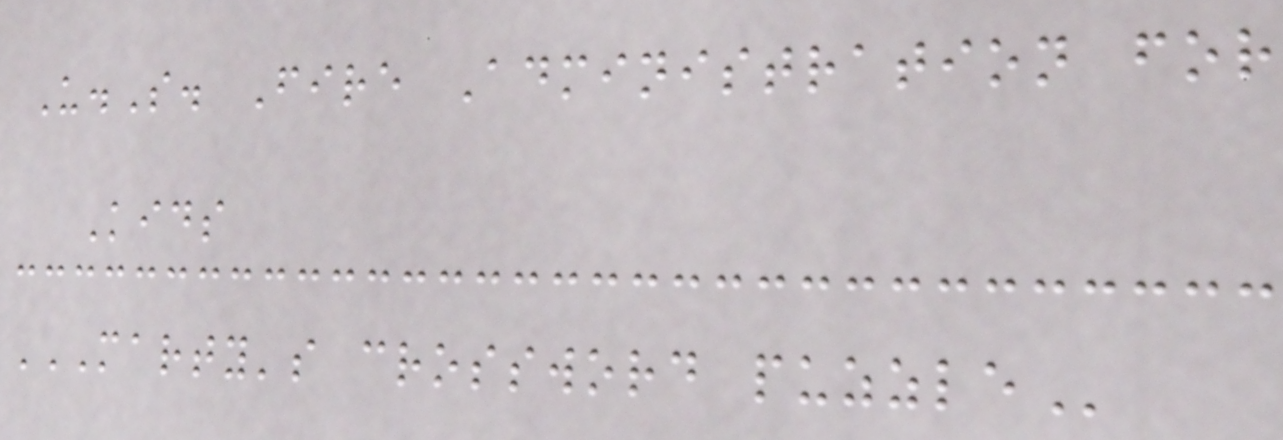U.S. Fire Administration for
Kids
MARTY'S CROSSWORD PUZZLE
